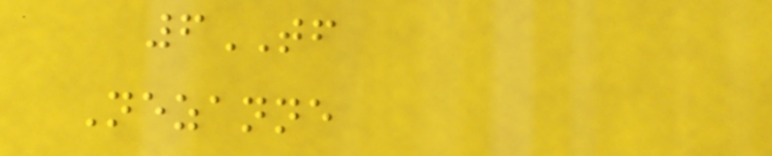6TF
Nezanne
